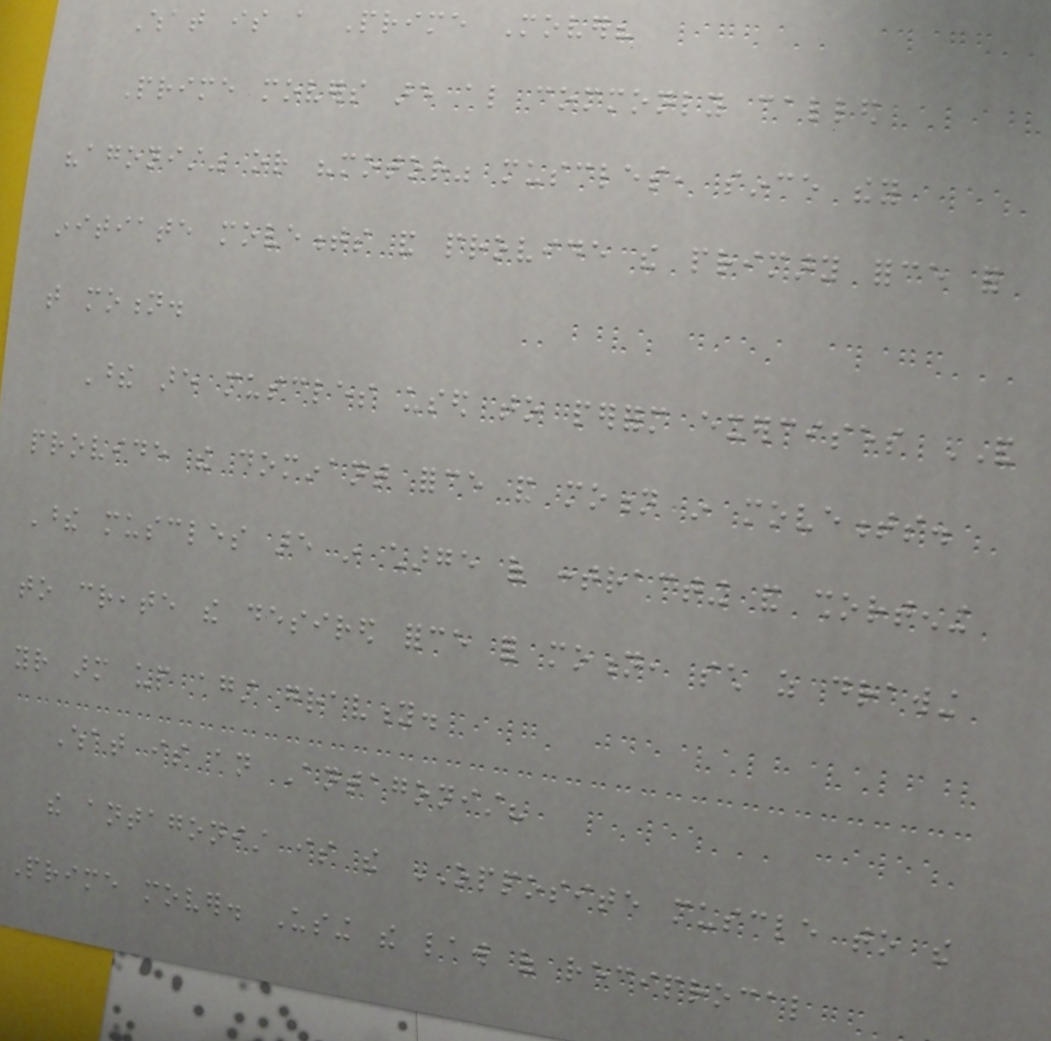What is a Prime Mover?
Prime movers are also commonly called
"agonist" or "motor" muscles, since they
initiate movements and provide the primary force for
that motion.
These are muscles used to perform exercises AND
provide the dominant force and motion in movements.
These muscles are in charge of contracting and shortening
to create the desired force for motion, such as drawing
your arm up against gravity.
What is an Antagonist?
the antagonist is the OPPOSITE muscle to the
Prime mover. Using the law of reciprocal
